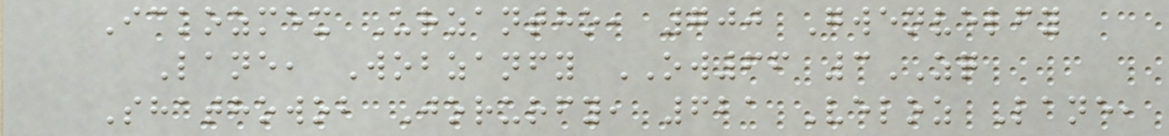Ickozmex Urzantho, 700 Gwenvelfy
Lane, Wobzanfy OW66 3ZQ
Shathowob Jorurfy, 621 Veloz Lane,
